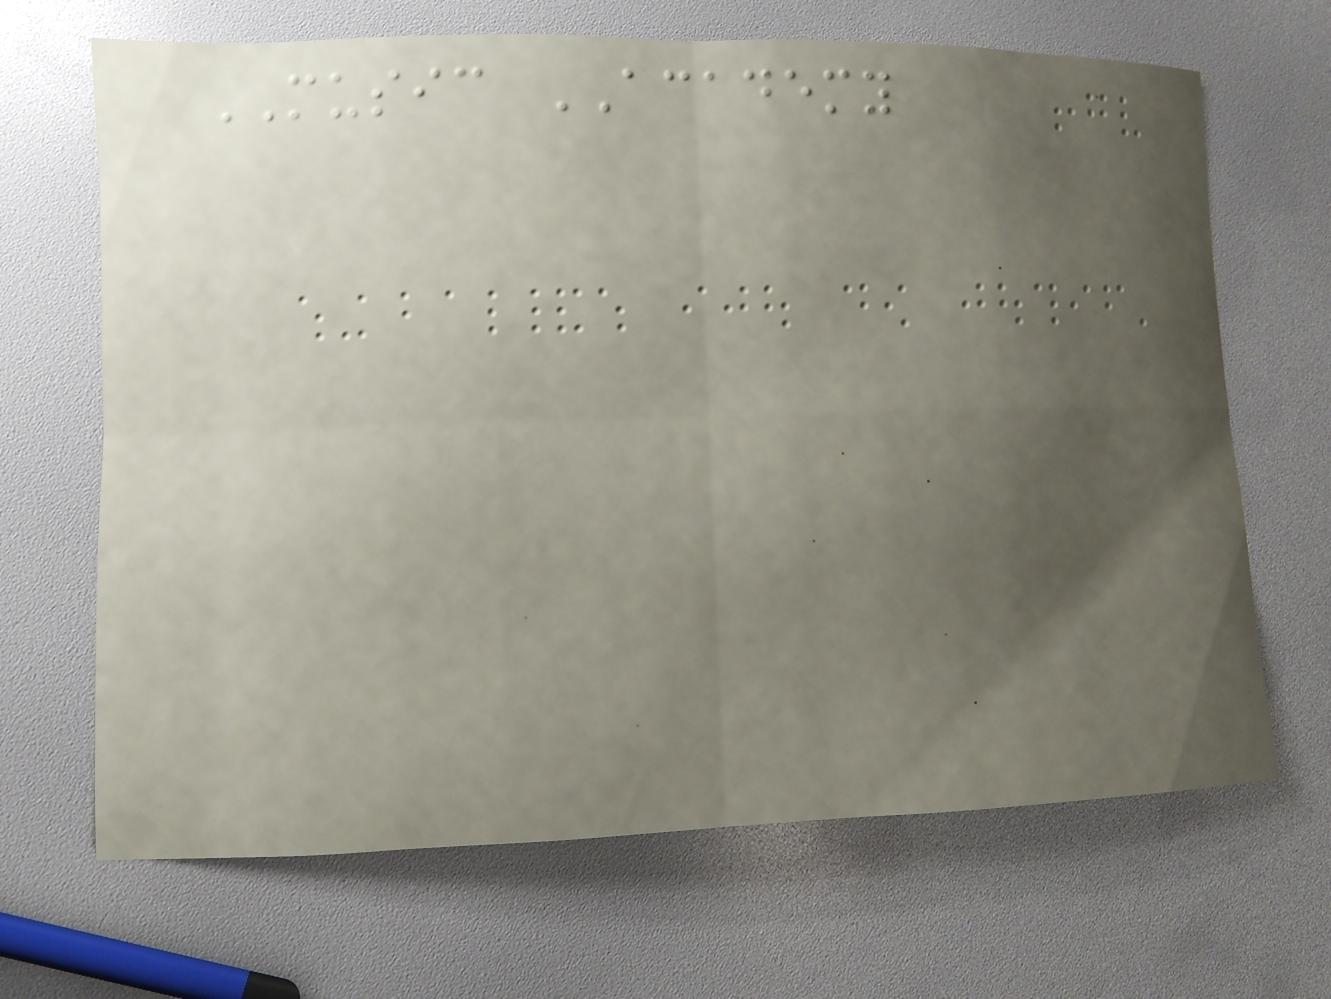MUSIC ACADEMY
